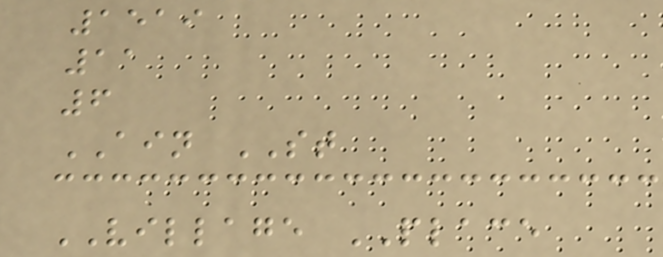1519
11
6
AIN ST
VILLAGE PLACE
